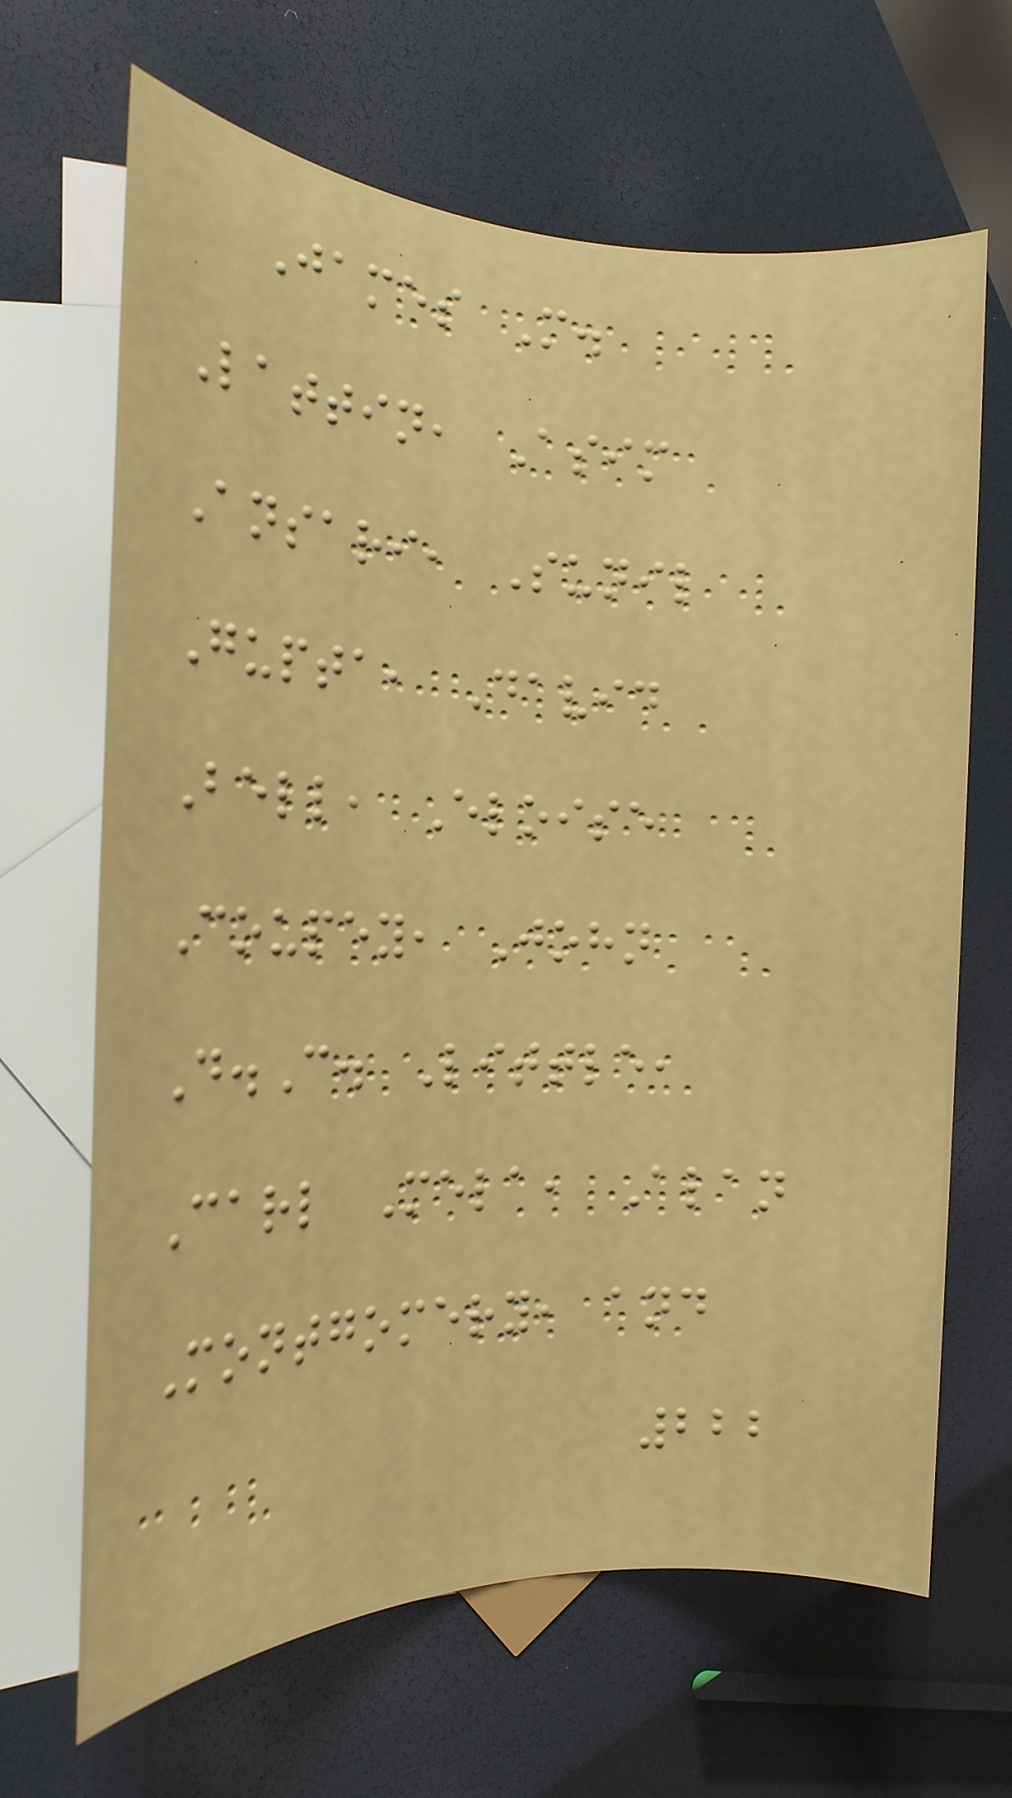James M.
Lattin, Asim
Ansari, Sunil
Gupta, David
Bell, Eloise
Coupey, John
D.C. Little,
Carl Mela, Alan
Montgomery, and
222
